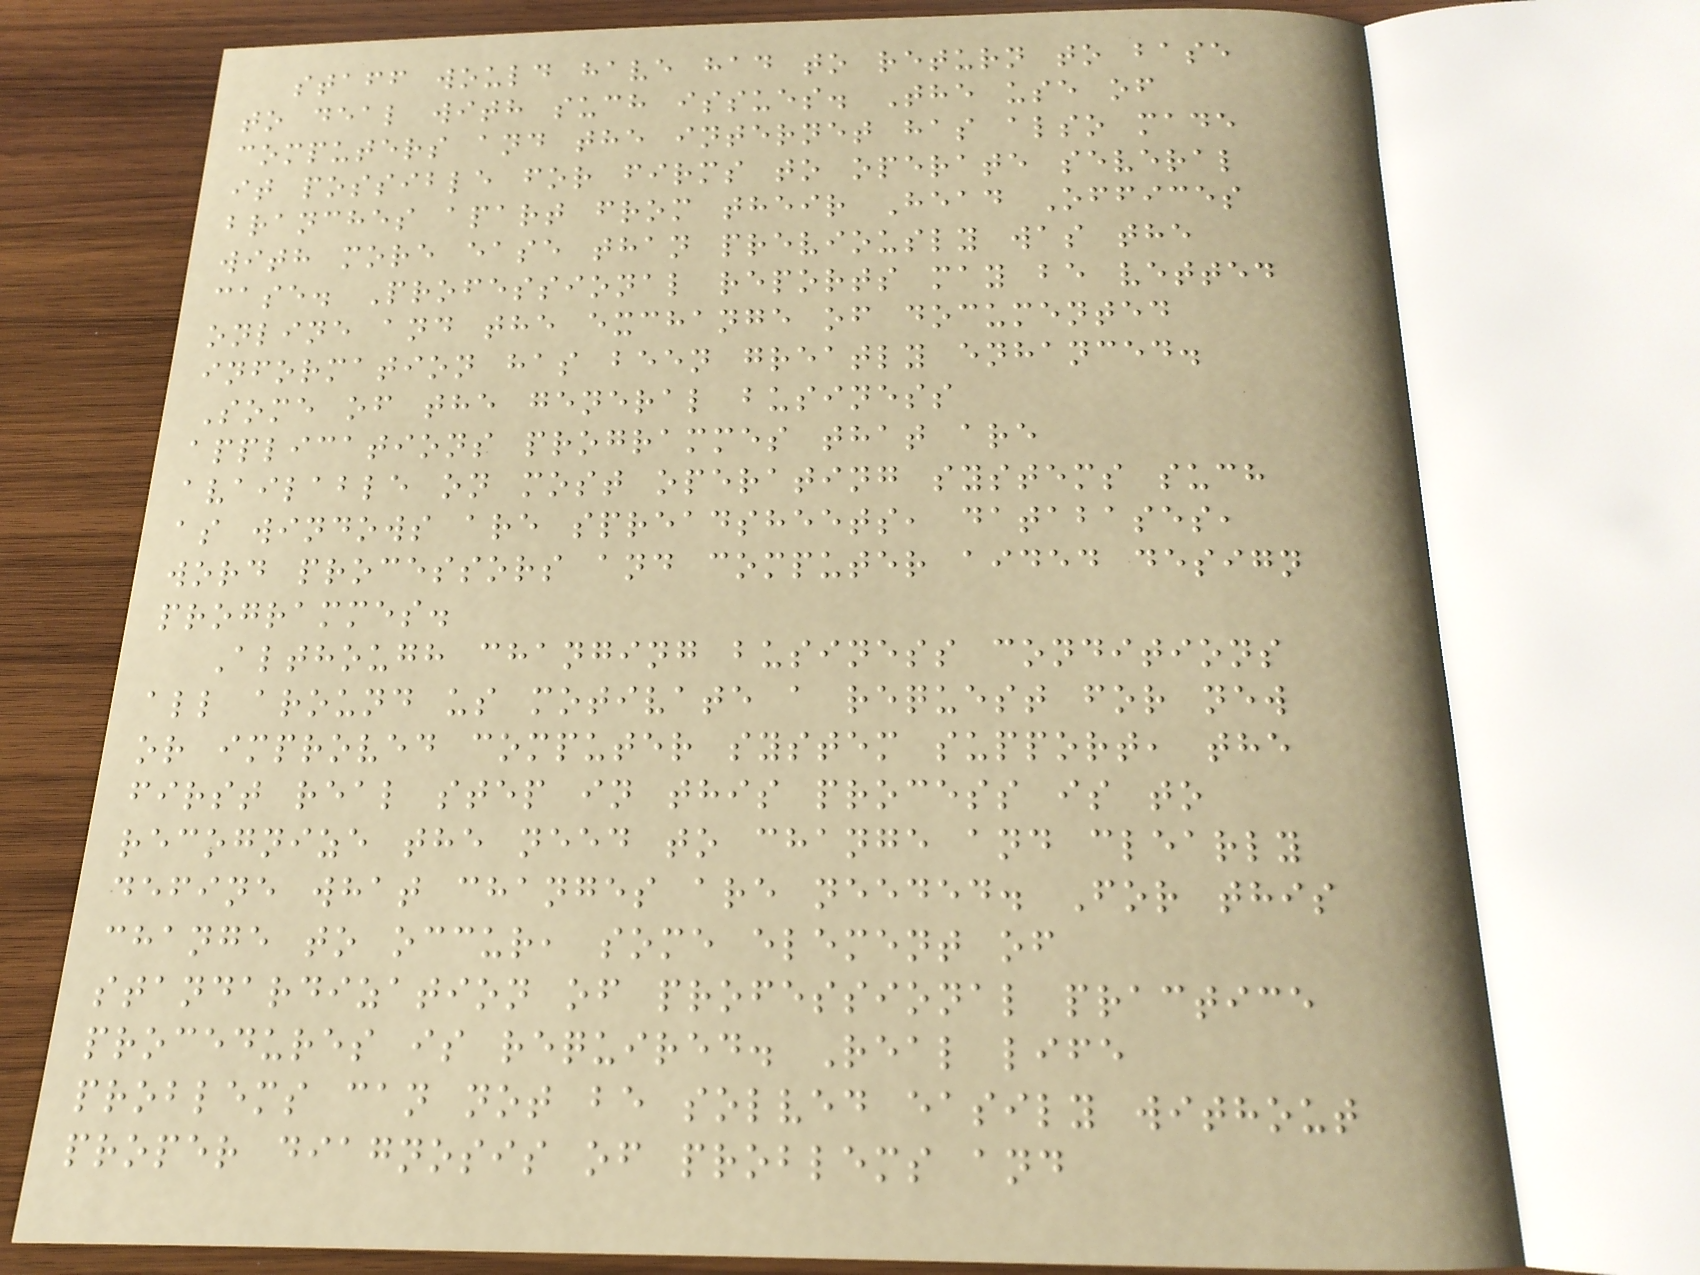staff would have had to return to base
to deal with such issues. The use of
computers and the internet has also made
it possible for firms to operate several
branches apart from their Head Offices
with more ease than previously was the
case. Professional reports may be vetted
online and the exchange of documented
information has been greatly enhanced.
Some of the general business
applications programmes that are
available on most operating systems such
as windows are spreadsheets, databases,
word processors and computer aided design
programmes.
Although changing business conditions
all around us motivate a request for new
or improved computer system support, the
first real step in this process is to
recognize the need to change and clearly
define what changes are needed. For this
change to occur, some element of
standardization of professional practice
procedures is required. Real life
problems can not be solved easily without
proper diagnosis of problems and
